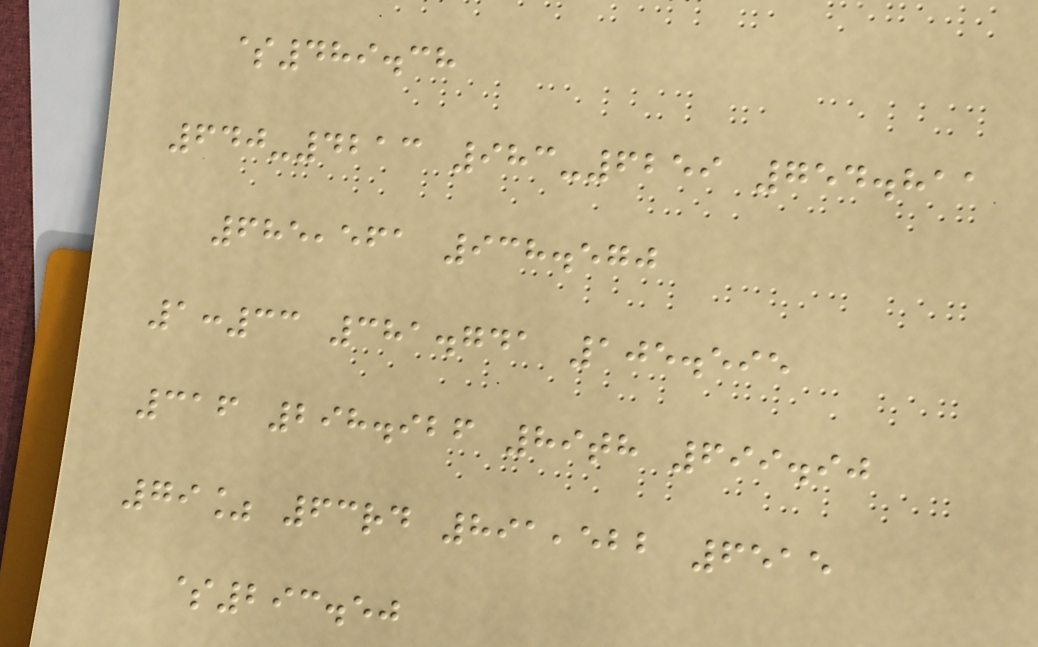$489.38
640-4213 983-6259 754.811
685,561 938.570
1:33 381.741 105.595
316 298.926 89th 699.90
79% 63rd 891,522 6515
$293.50
